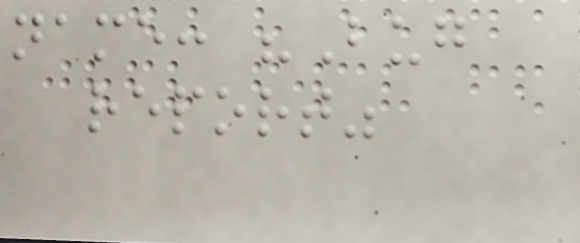name: "Bug
report"
